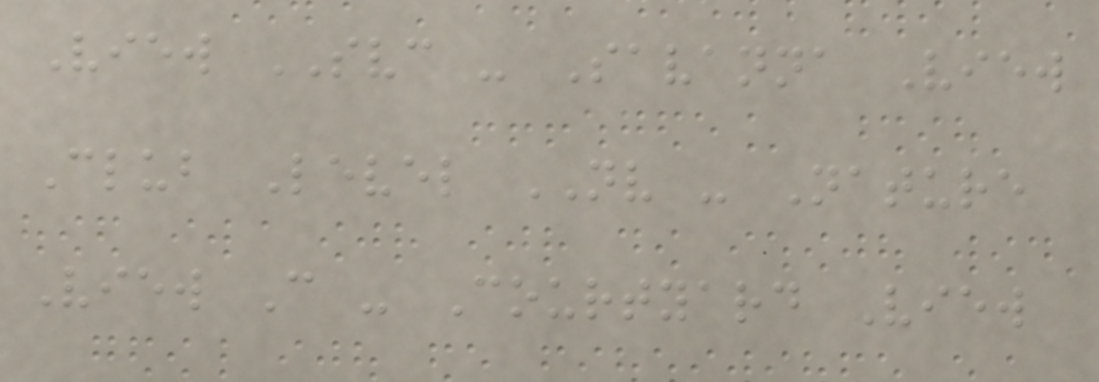View SVC - Savanna View
Club Level NV - Nature
View C - Courtyard View
